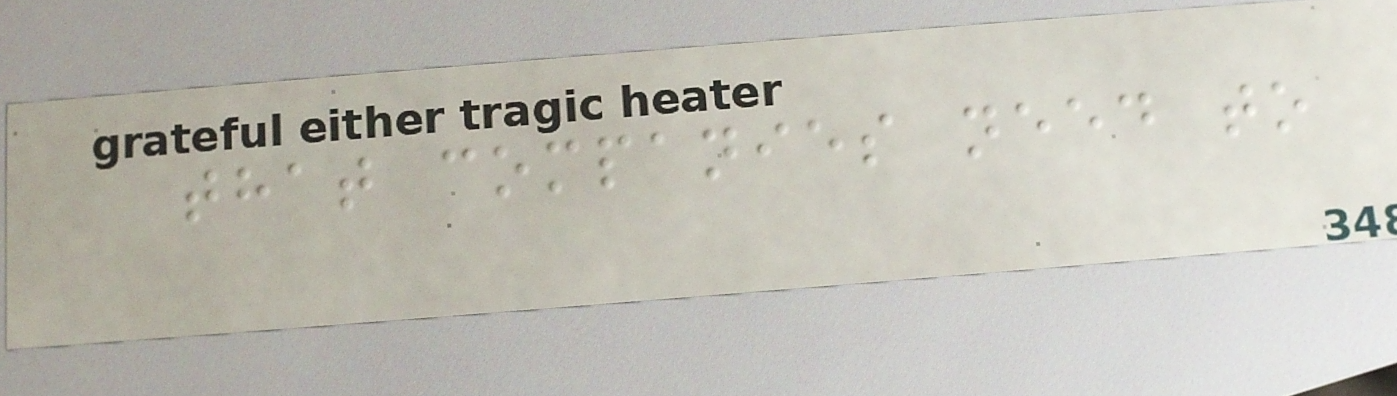that companies need to
